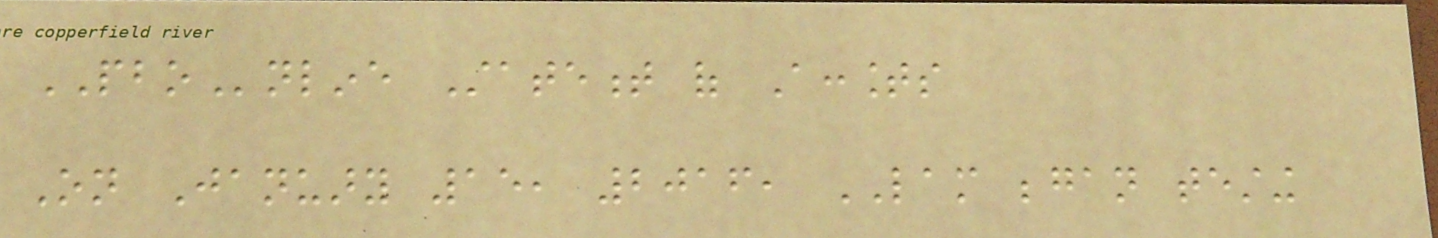PBOnline Statement of Accounts
On January 15, 2016, LAM began testing
